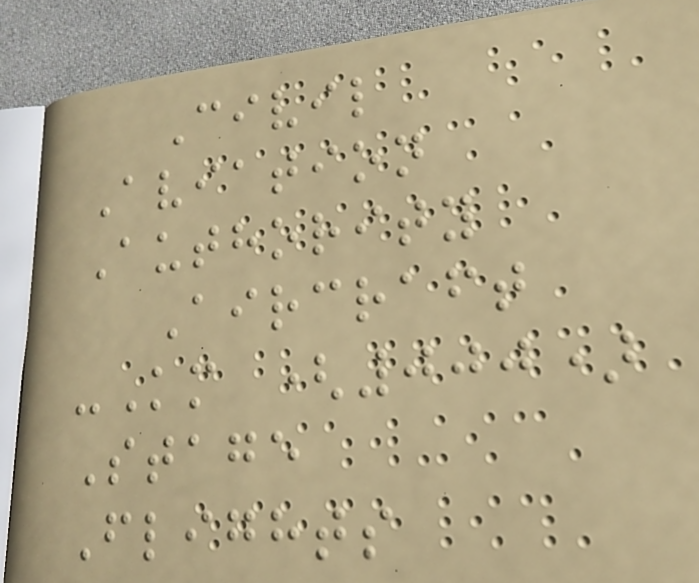Civil
Aviation
Authority
Aircraft
-Km (000)
Stage
Flights
